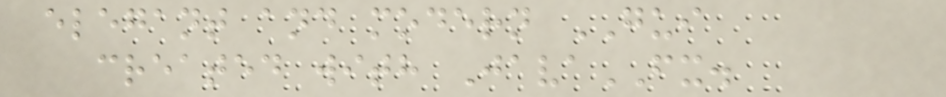elegant and modern GUI
created with JavaFX.
